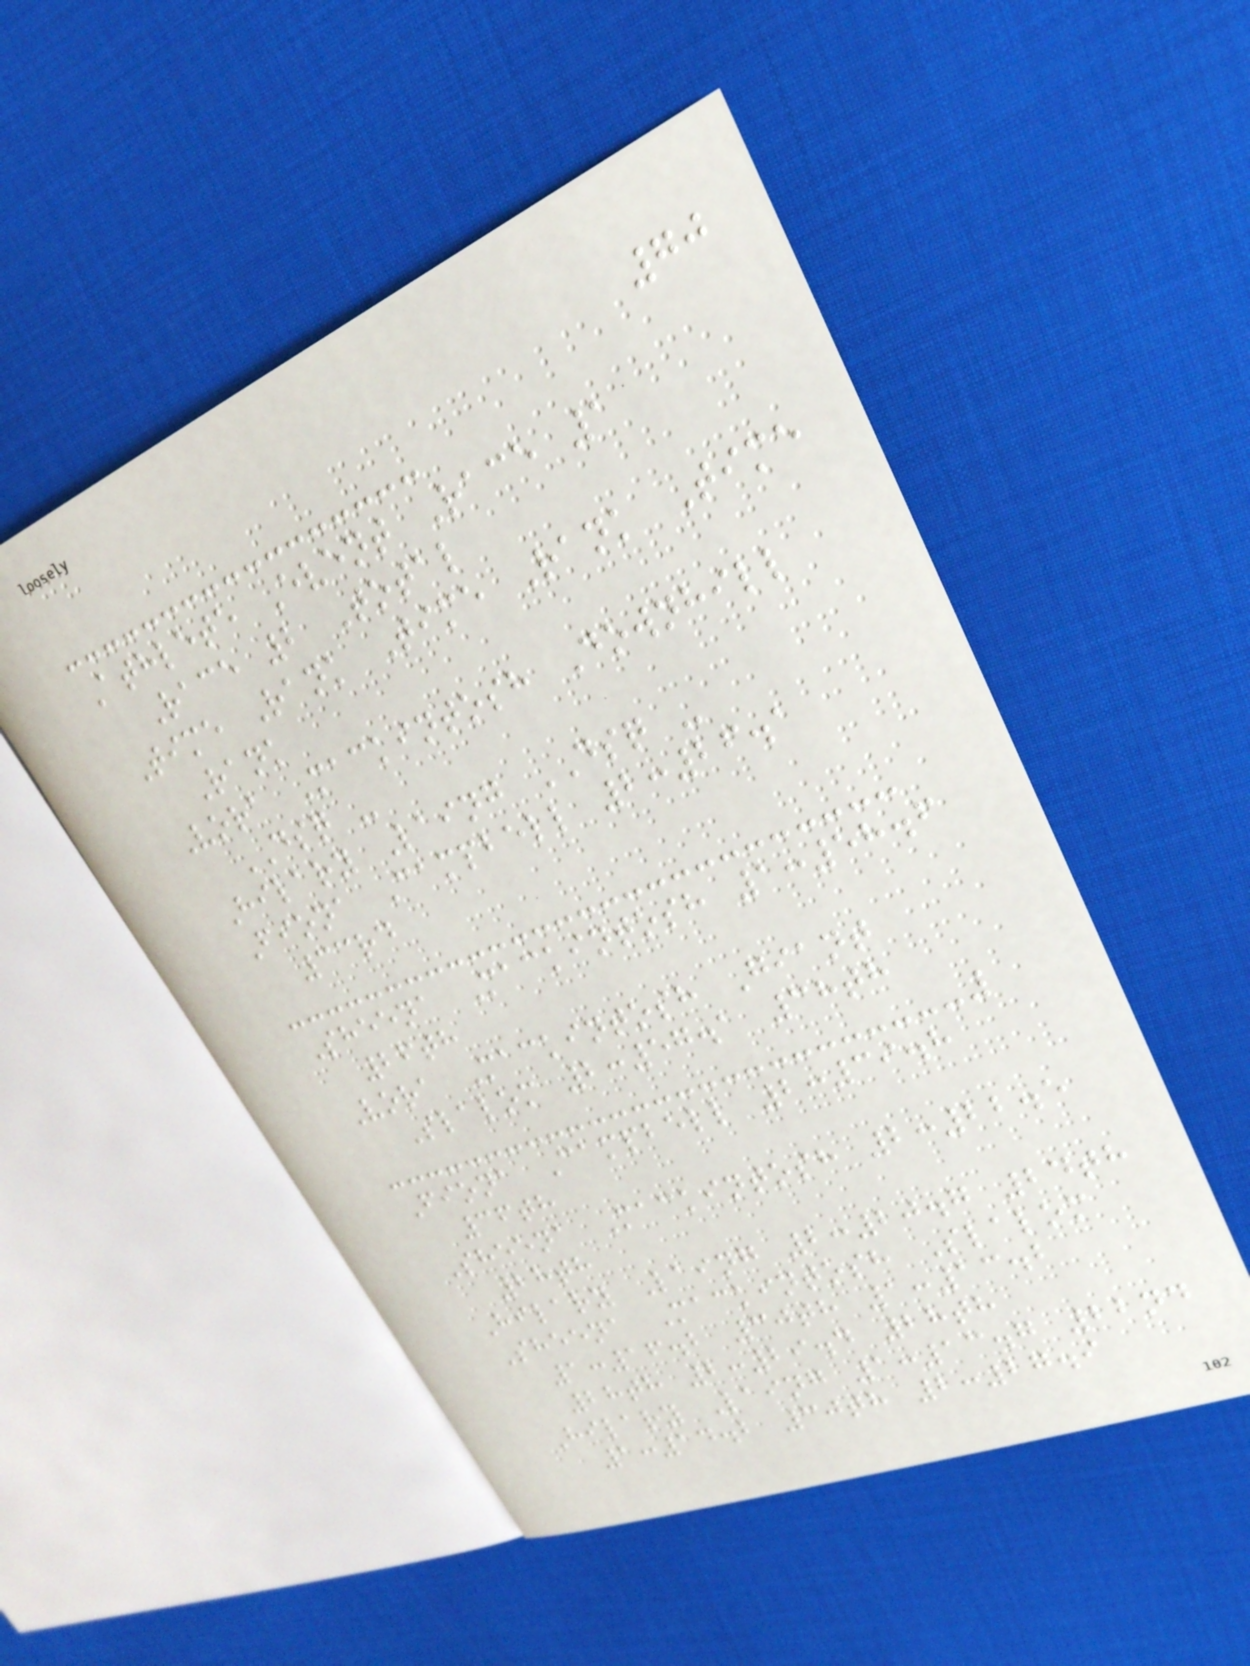70
Athlete Event Race 1
Race 2 Total
Time Rank Time Rank Time
Rank
Vora Mackintosh Downhill
DSQ -
Hilary Laing DSQ -
Fiona Campbell 2:26.1
33rd
Sheena Mackintosh 1:58.6
26th
Vora Mackintosh Giant
Slalom 2:57.1 38th
Fiona Campbell 2:39.8
36th
Sheena Mackintosh 2:22.5
28th
Hilary Laing 2:20.7 24th
Sheena Mackintosh Slalom
1:16.2 30th 1:13.2
28th 2:29.4 28th
Hilary Laing 1:13.7 22nd
1:14.2 30th 2:27.9
